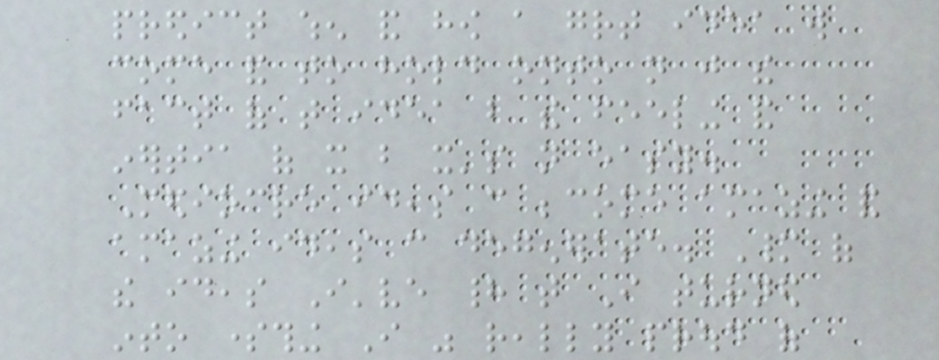predict when and how a great idea will
come and to hold onto not just the
fact of that idea but the feeling and
inertia of it but it's not easy.
Mediocre ideas can become amazing and
amazing ideas can degenerate. Many of
the ideas I've had that I turned
into something I was really proud of
